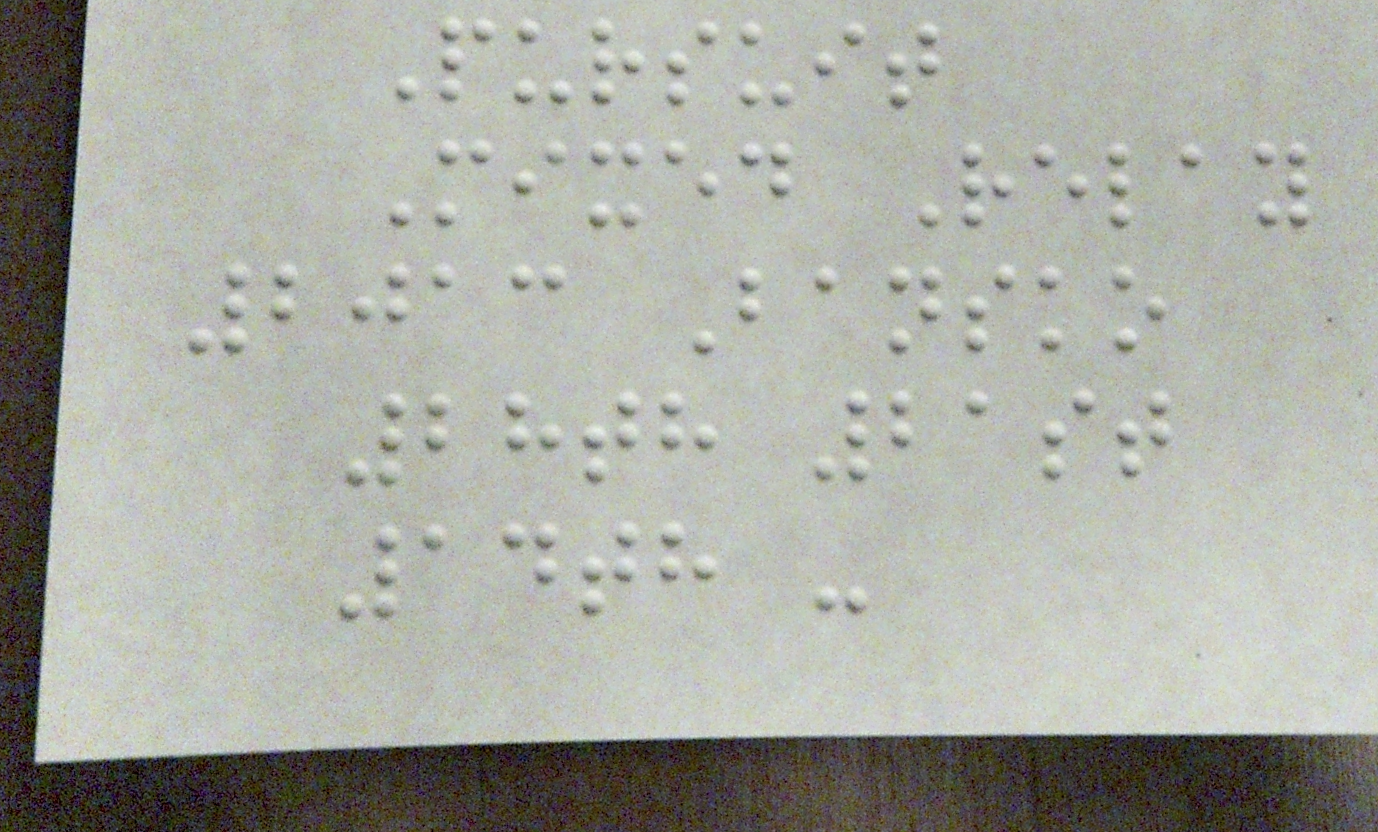Pursuit
Mixed Relay
2013 Bansko
28th 21st
14th -
